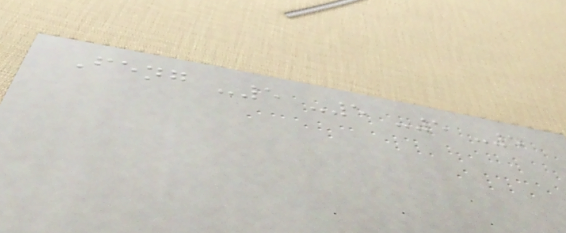Feng -5 -5 -5 -5
